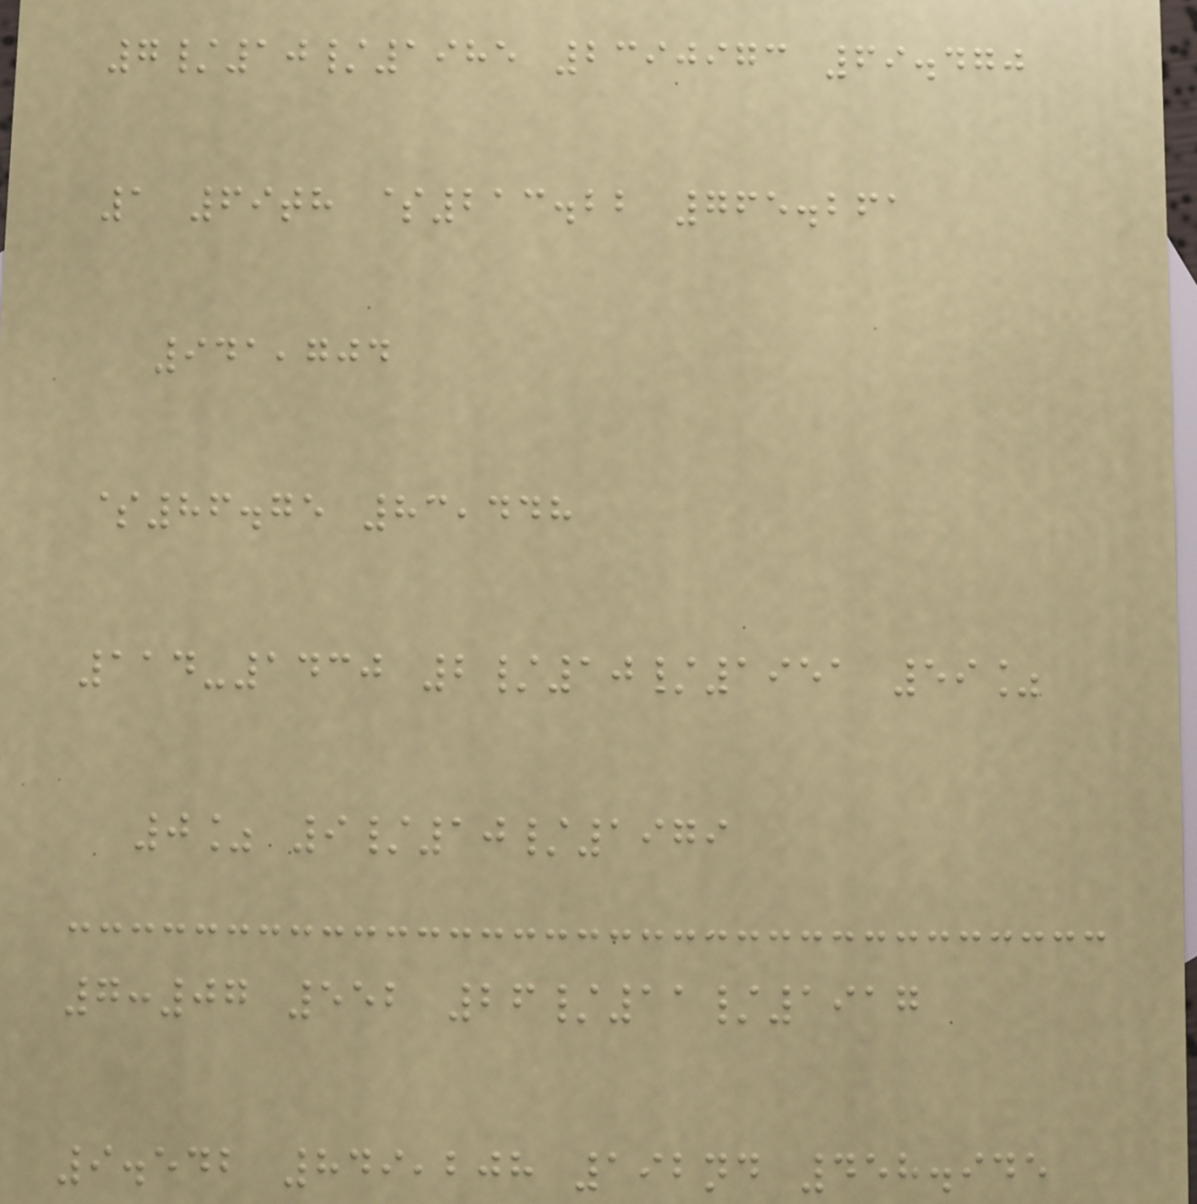7/10/1985 2390973 69.470
1 69th $213.22 765.261
941,704
$86.75 83,448
114-1430 2/10/1951 59%
0% 9/10/1979
7:07 552 26/11/1917
9.542 849,208 192nd 458.945
